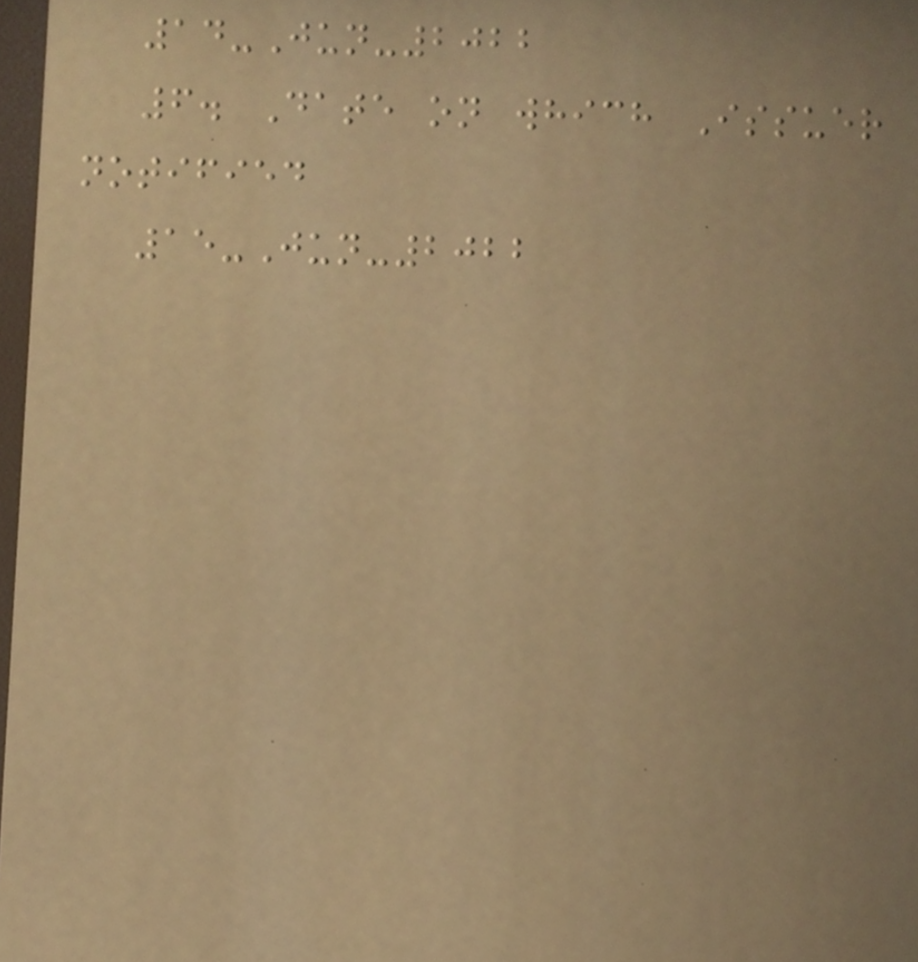14-Jun-2022
6. Date on which Issuer
notified
15-Jun-2022
